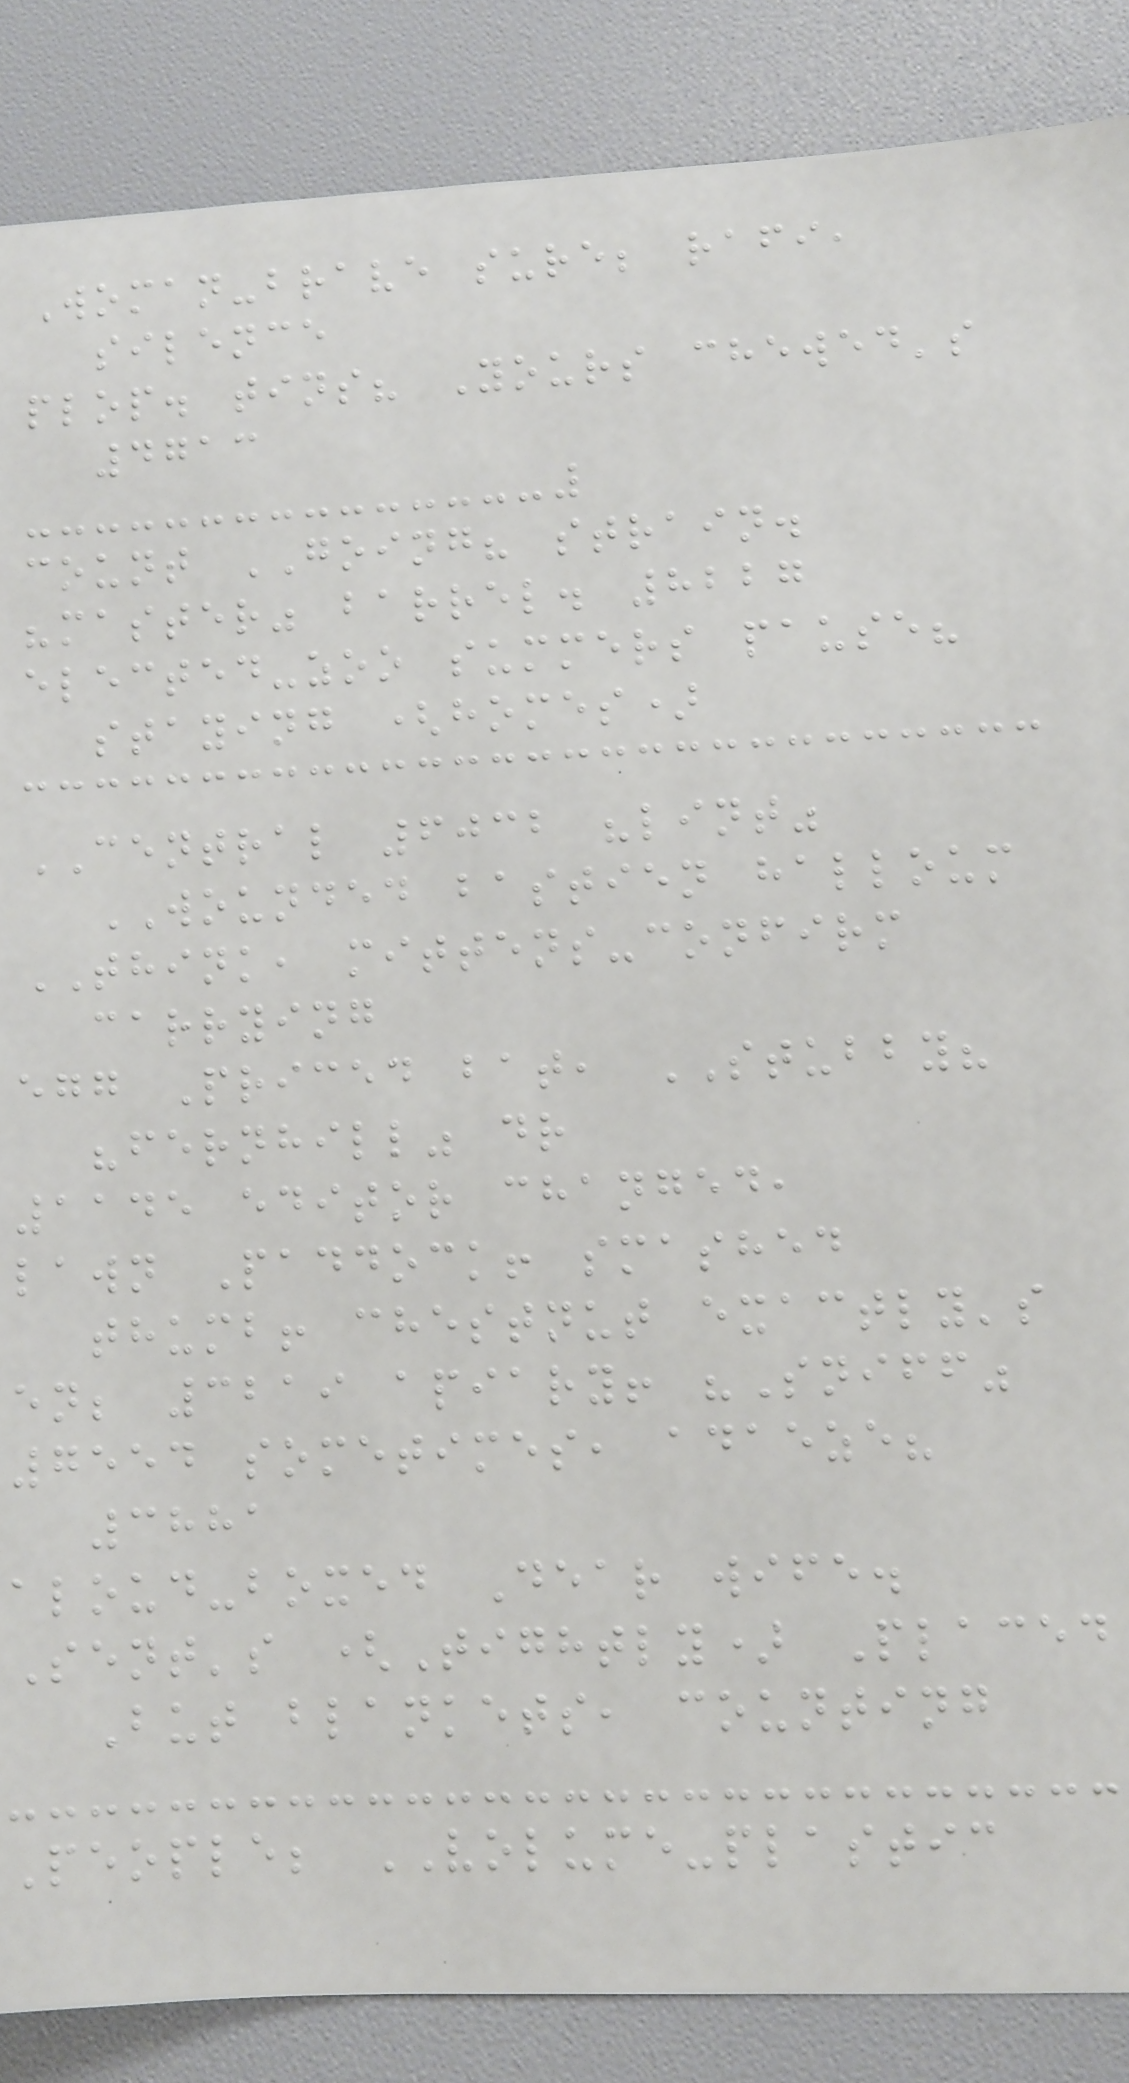Woman-brave sure; rafi,
silence
plop. tins? Yours chewed's
4713
count GOING? strain.
"master" barrel. 8227
elected-zoo summers pause?
staying (homes)
CENTRAL 6032 "lint"
WOUNDED bastien halloum
THINK, mittens-confirm
carrying
egg Priced bat, STUBBY?
"fernhill" dr
1145 editor changed,
lawn Paddock! smashed
thumb! chestnut exactly's
en; 3219 apiary! "Sniff"
7554 sometimes, adaeze?
3881
aloud-boxed Dear wife.
Sent's (Tightly) Placed
But blankets, counting
People; VOLUME-plastic
